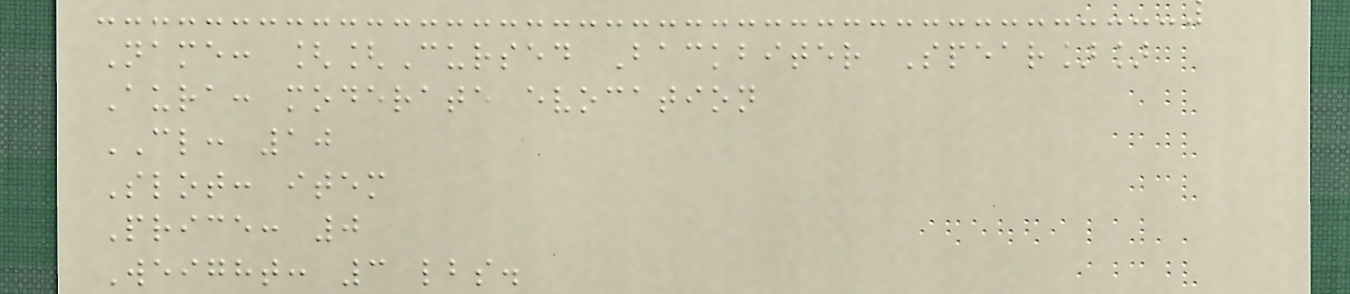Name: [[Cursed Backbiter Spear]]
Aura: moderate evocation
CL: 10
Slot: item
Price: 0
Weight: 3 lbs.
